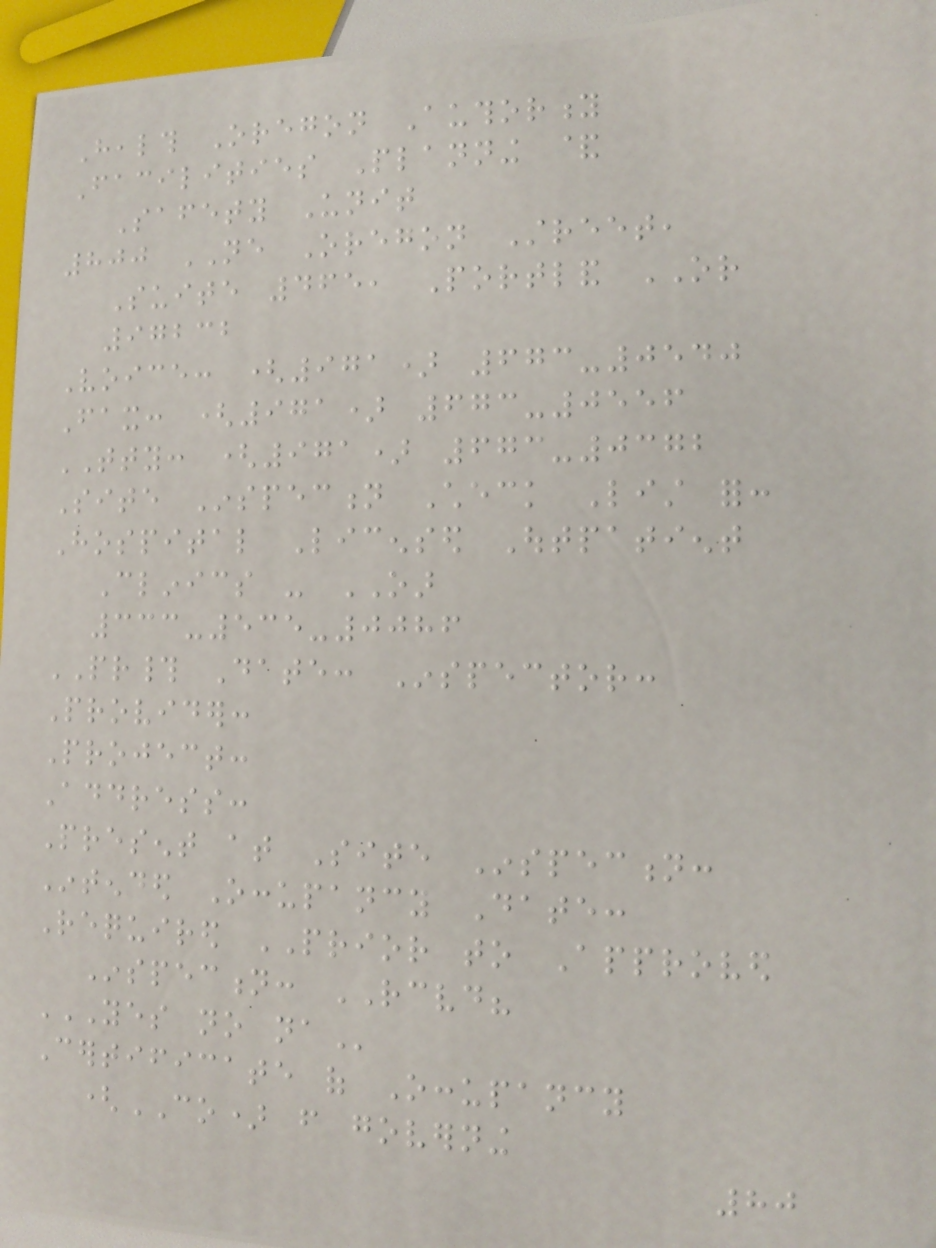Health Oregon Authority
Facilities Planning &
Safety Unit
800 NE Oregon Street,
Suite 465, Portland OR
97232
Voice: (971) 673-0540
Fax: (971) 673-0556
TTY: (971) 673-0372
Site Inspection Check List for:
Hospital Licensed Outpatient
Clinics - OAR
333-535-0086
PR# Date: Inspector:
Provider:
Project:
Address:
Present at Site Inspection:
Intended Occupancy Date:
Required PRIOR to Approved
Inspection: RECEIVED?
YES NO NA
Certificate of Occupancy
(CO) from governing
80
